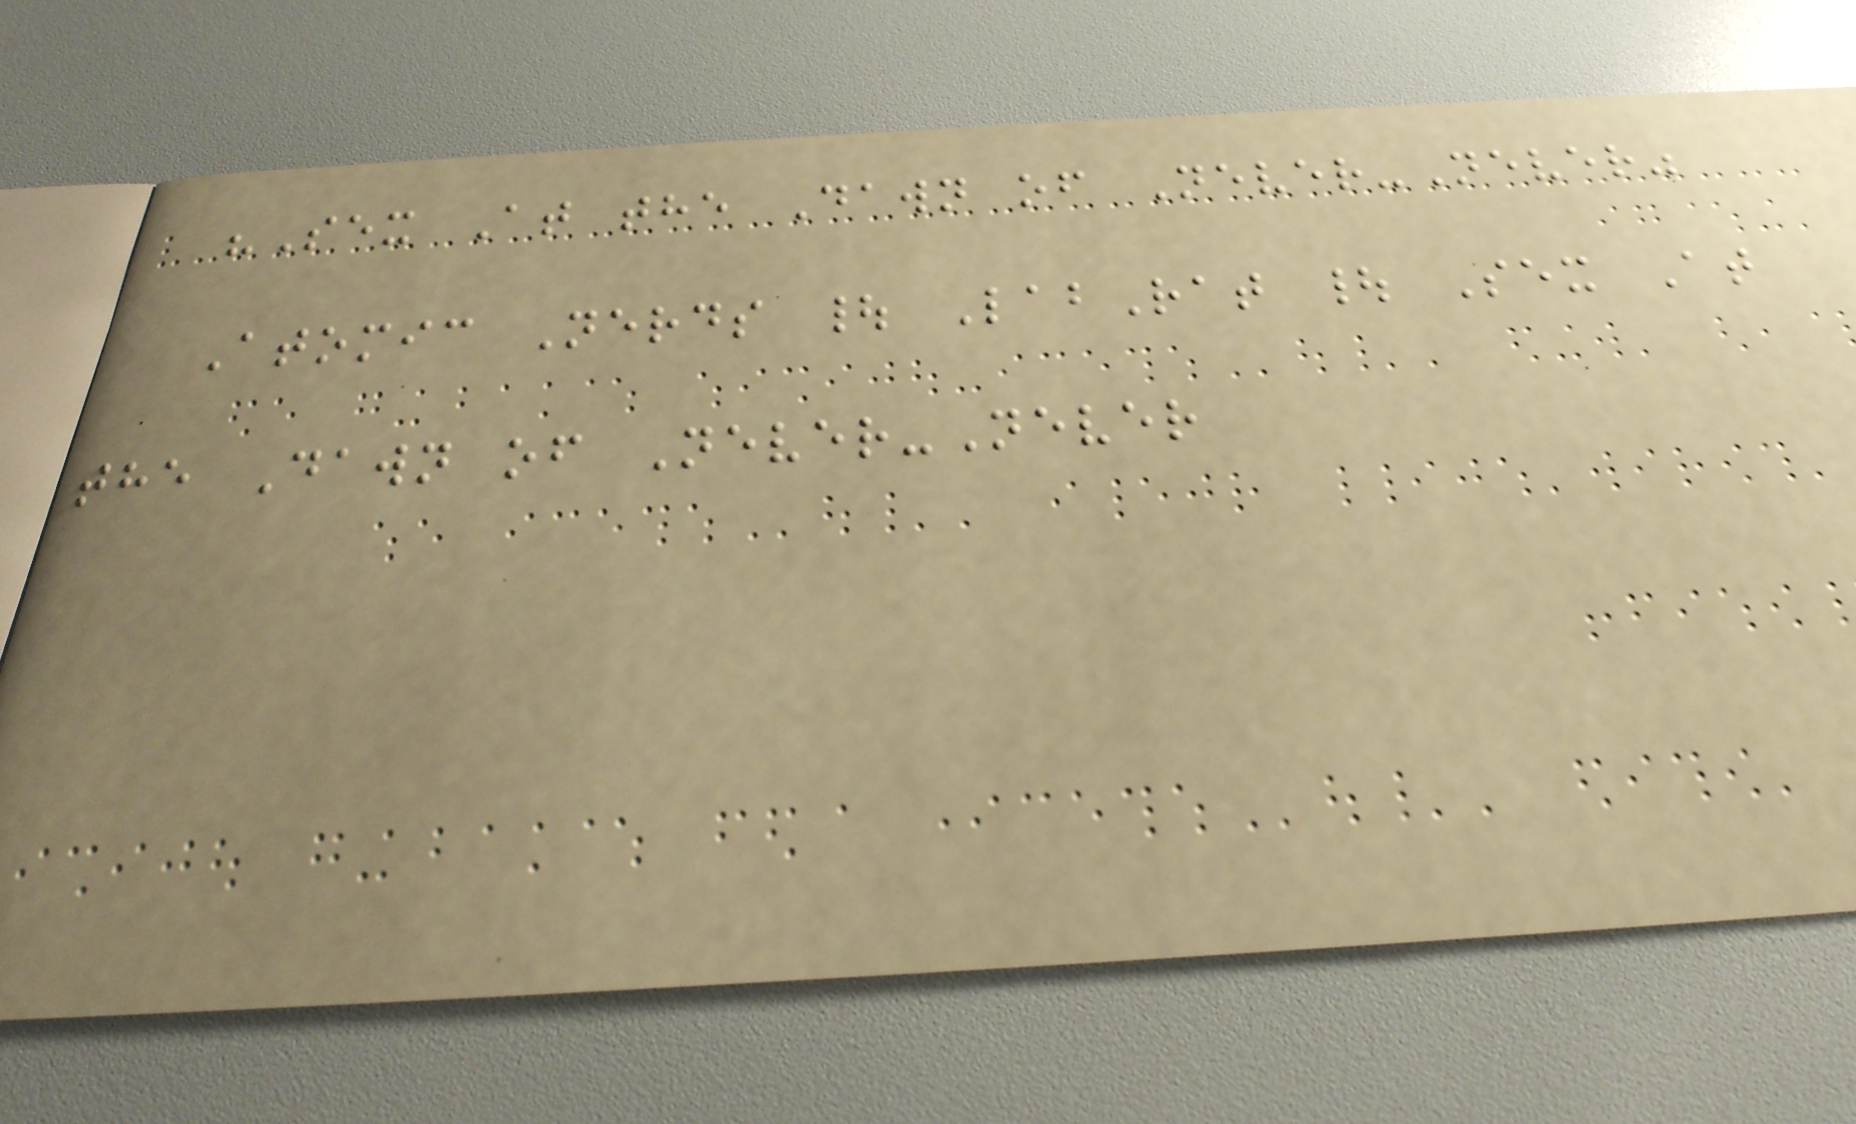"Sex At the Dawn of Never-Never"
Atomic Nerds | LabRat | Sex At
the Dawn of Never-Never
